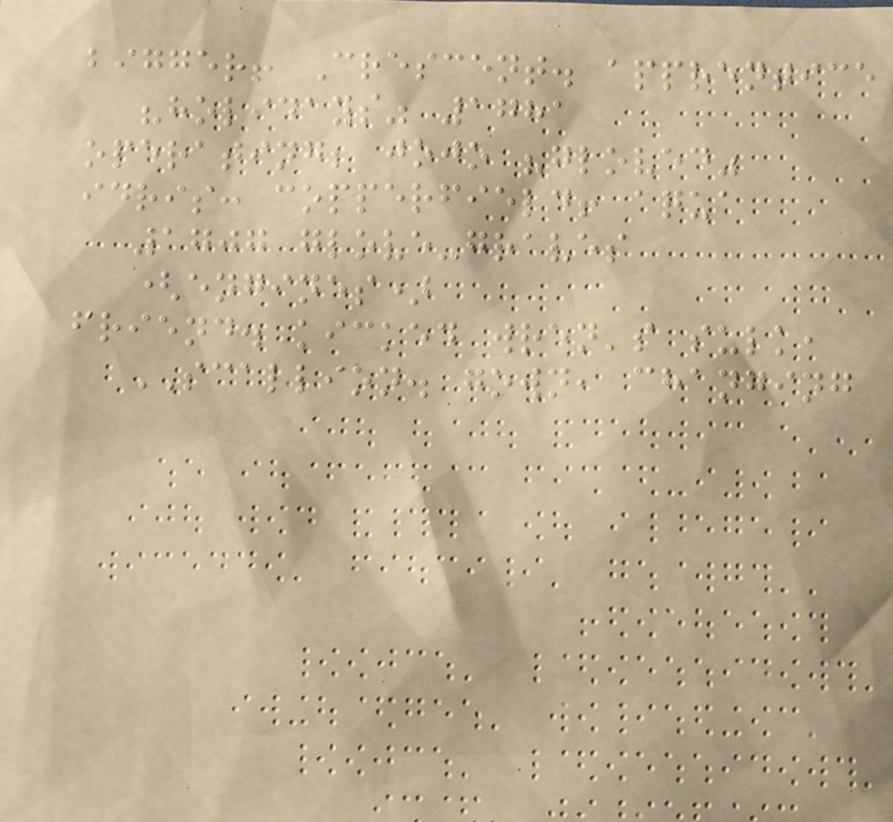bigger! Crescent. apprentice
"holidays" 1781
operating; jojo "gloved"
idris: copperfield! aqua
1707 glove-graves
(engines)
friend. kicked wren's sulk,
SCALLION. gown, changing
